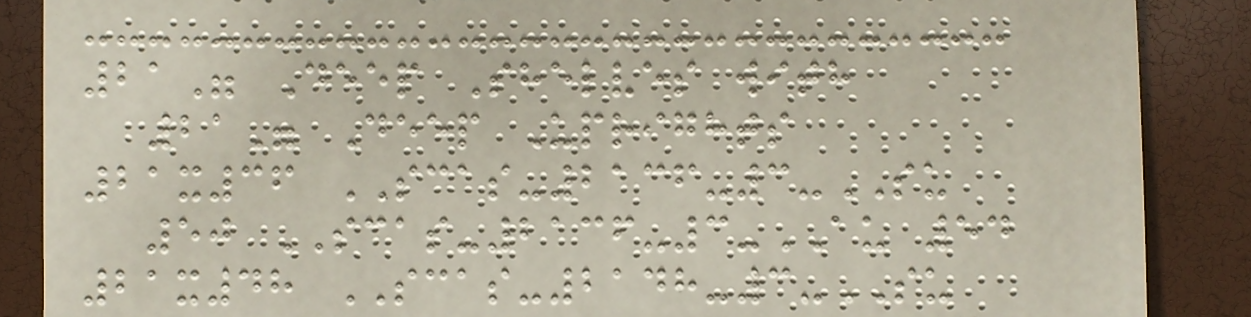21" Deep Shelves with
21" Deep Uprights
21x36 SCAS-2136-3-SU
50 SCAS-2136-3-AU 54
21x48 SCAS-2148-3-SU
